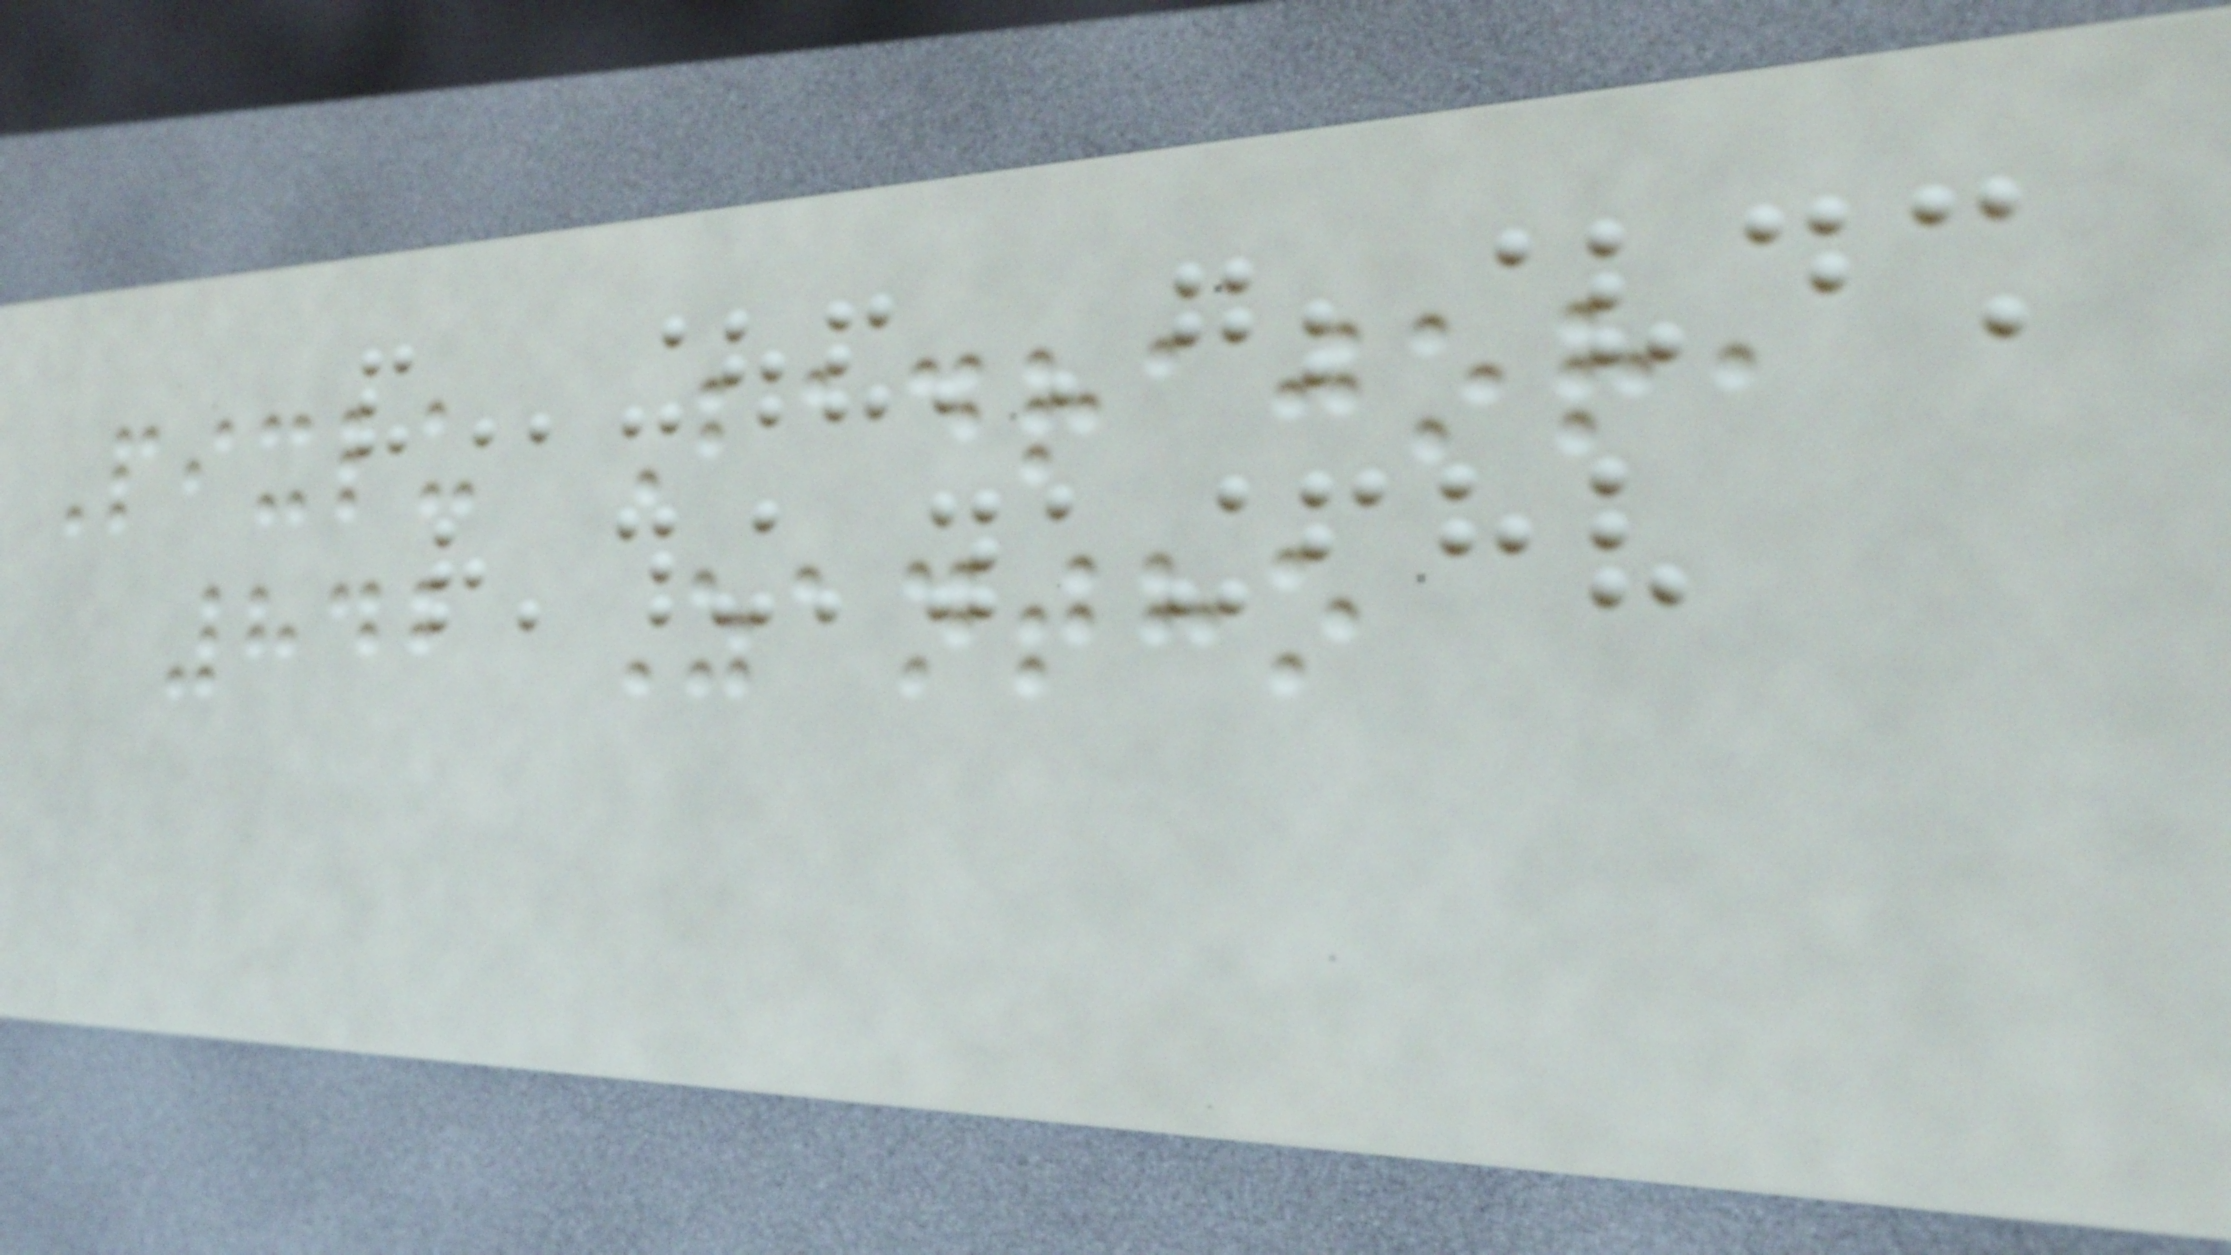Pixlu Badrajor,
842 Zantho
